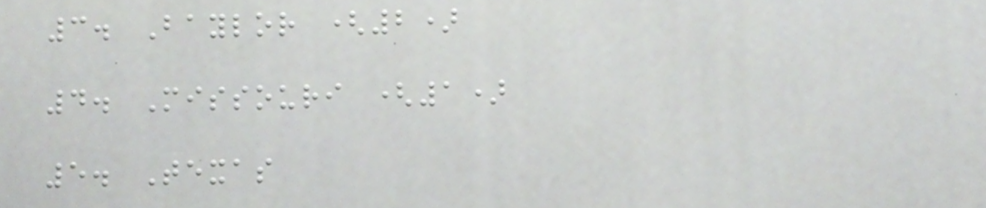3. Baylor (2)
4. Missouri (1)
5. Texas
